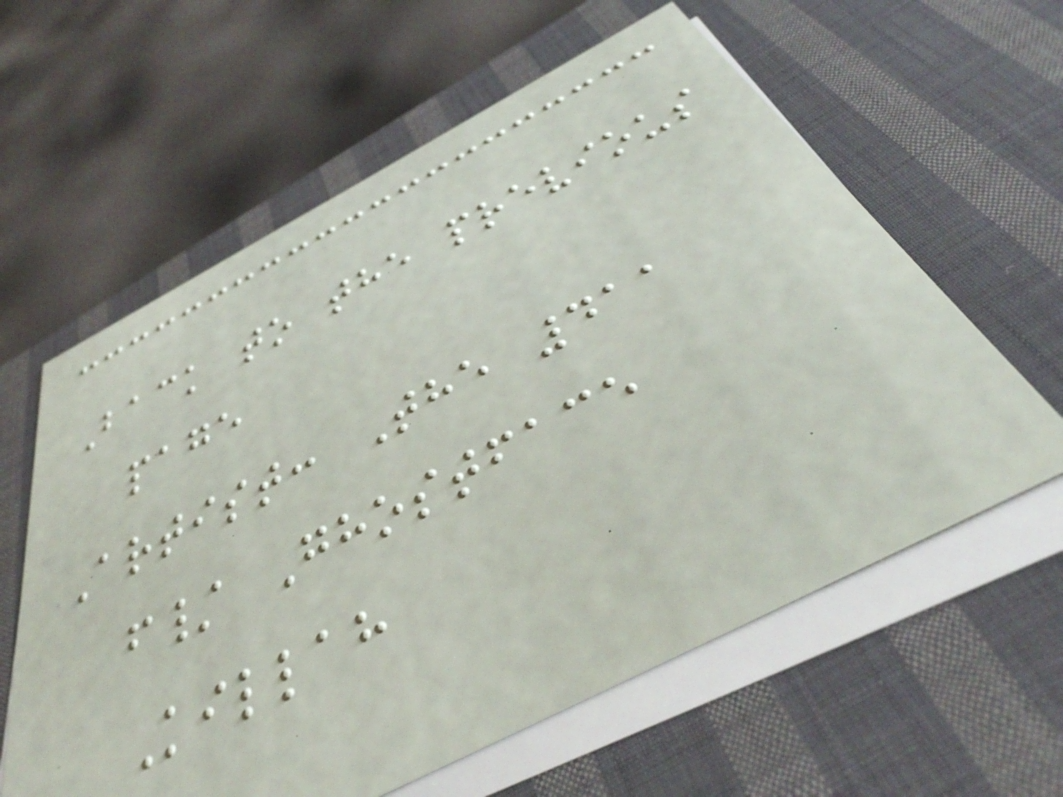Back to the previous
page
Artist: The 411
f/ Ghostface
Killah
